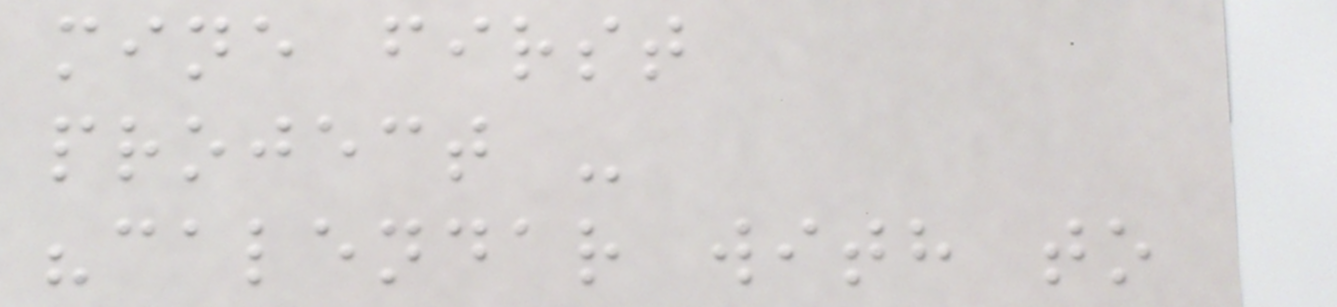mine first
project -
"calendar with to
